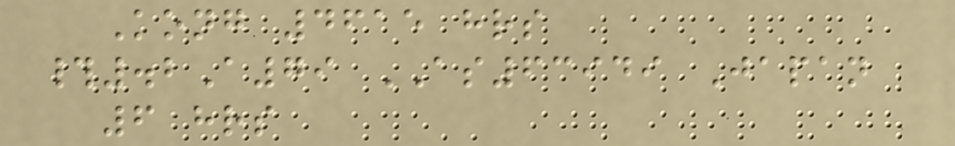Kong 4615 hrs
#.2A79 AS63949 Japan
6 hrs
